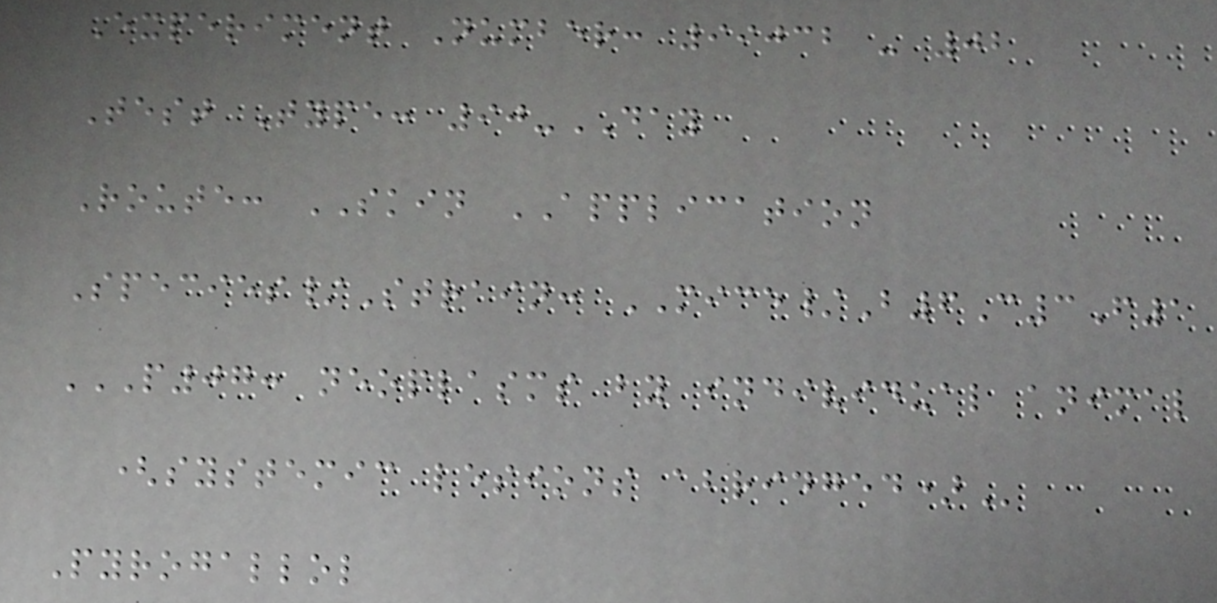Experiment Number: 99032 - 02
Test Type: 90-DAY
Route: SKIN APPLICATION
Species/Strain: MICE/B6C3F1
P07: NEOPLASMS BY INDIVIDUAL ANIMAL
(SYSTEMIC LESIONS ABRIDGED)
Pyrogallol
